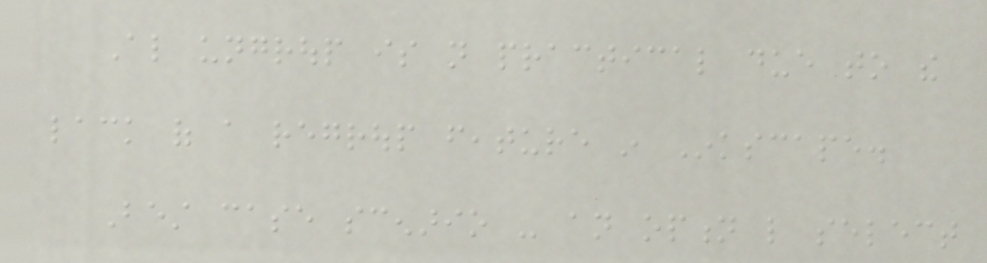Also ungroup is not practical due to the
lack of a regroup feature in Inkscape.
Best case scenario - an option like select
